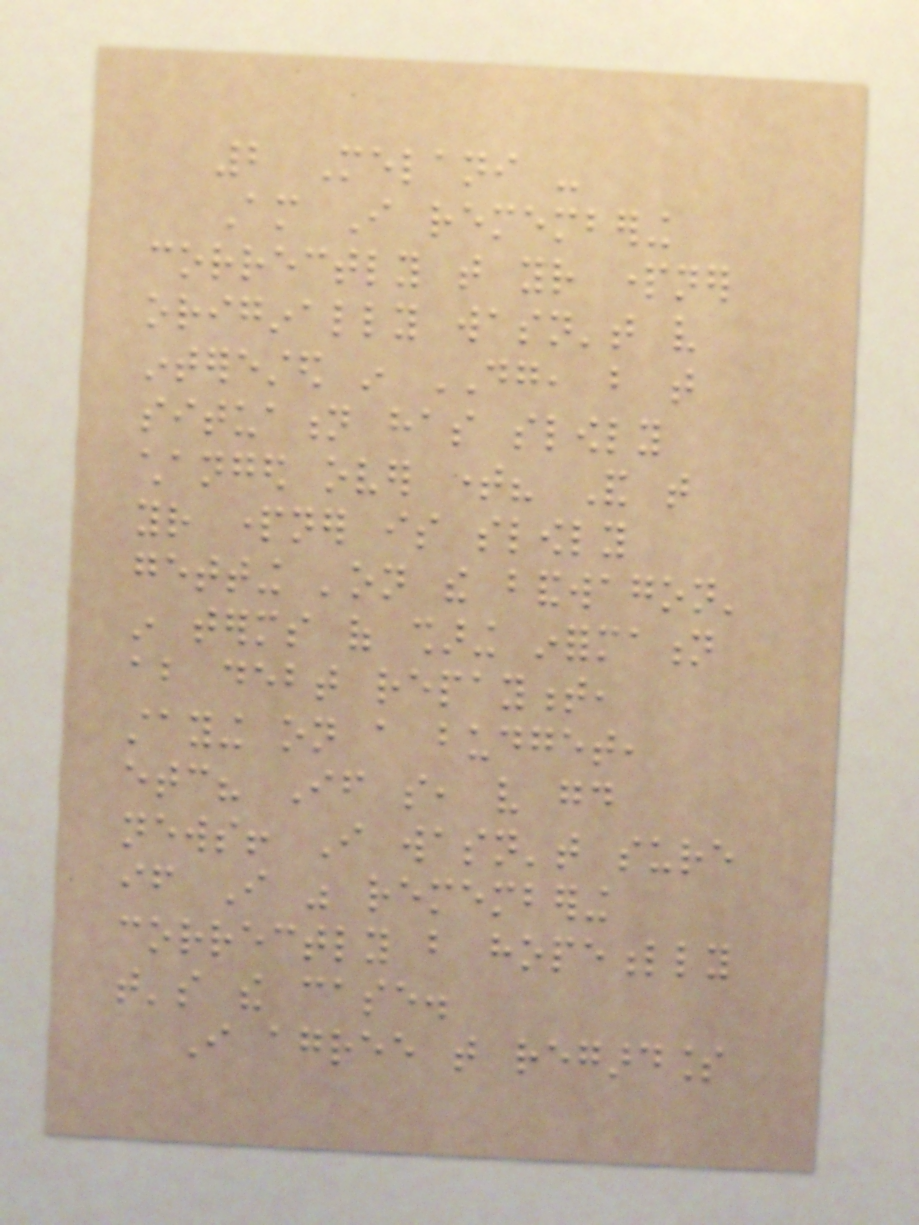2 Melani -
Am I remembering
correctly that your partner
originally wasn't very
interested in DG, but that
situation has slowly
changed over time? And that
your partner is slowly
getting 'on the bandwagon'
in terms of sharing information
about debt repayment,
staying on a budget,
etc? If so, very good
news! I wasn't sure
if I was remembering
correctly but hopefully
that's the case.
I agree that regardless
